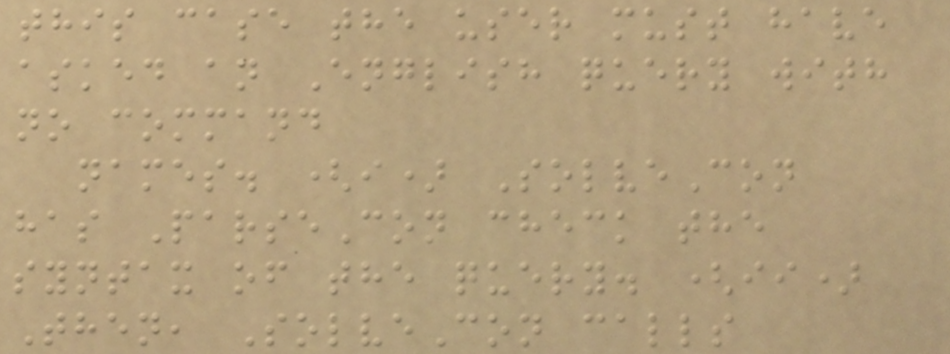this case the user must have
asked an English query with
no command
names. (i) SolveCon
has ParseCon check the
syntax of the query. (ii)
Then, SolveCon calls
